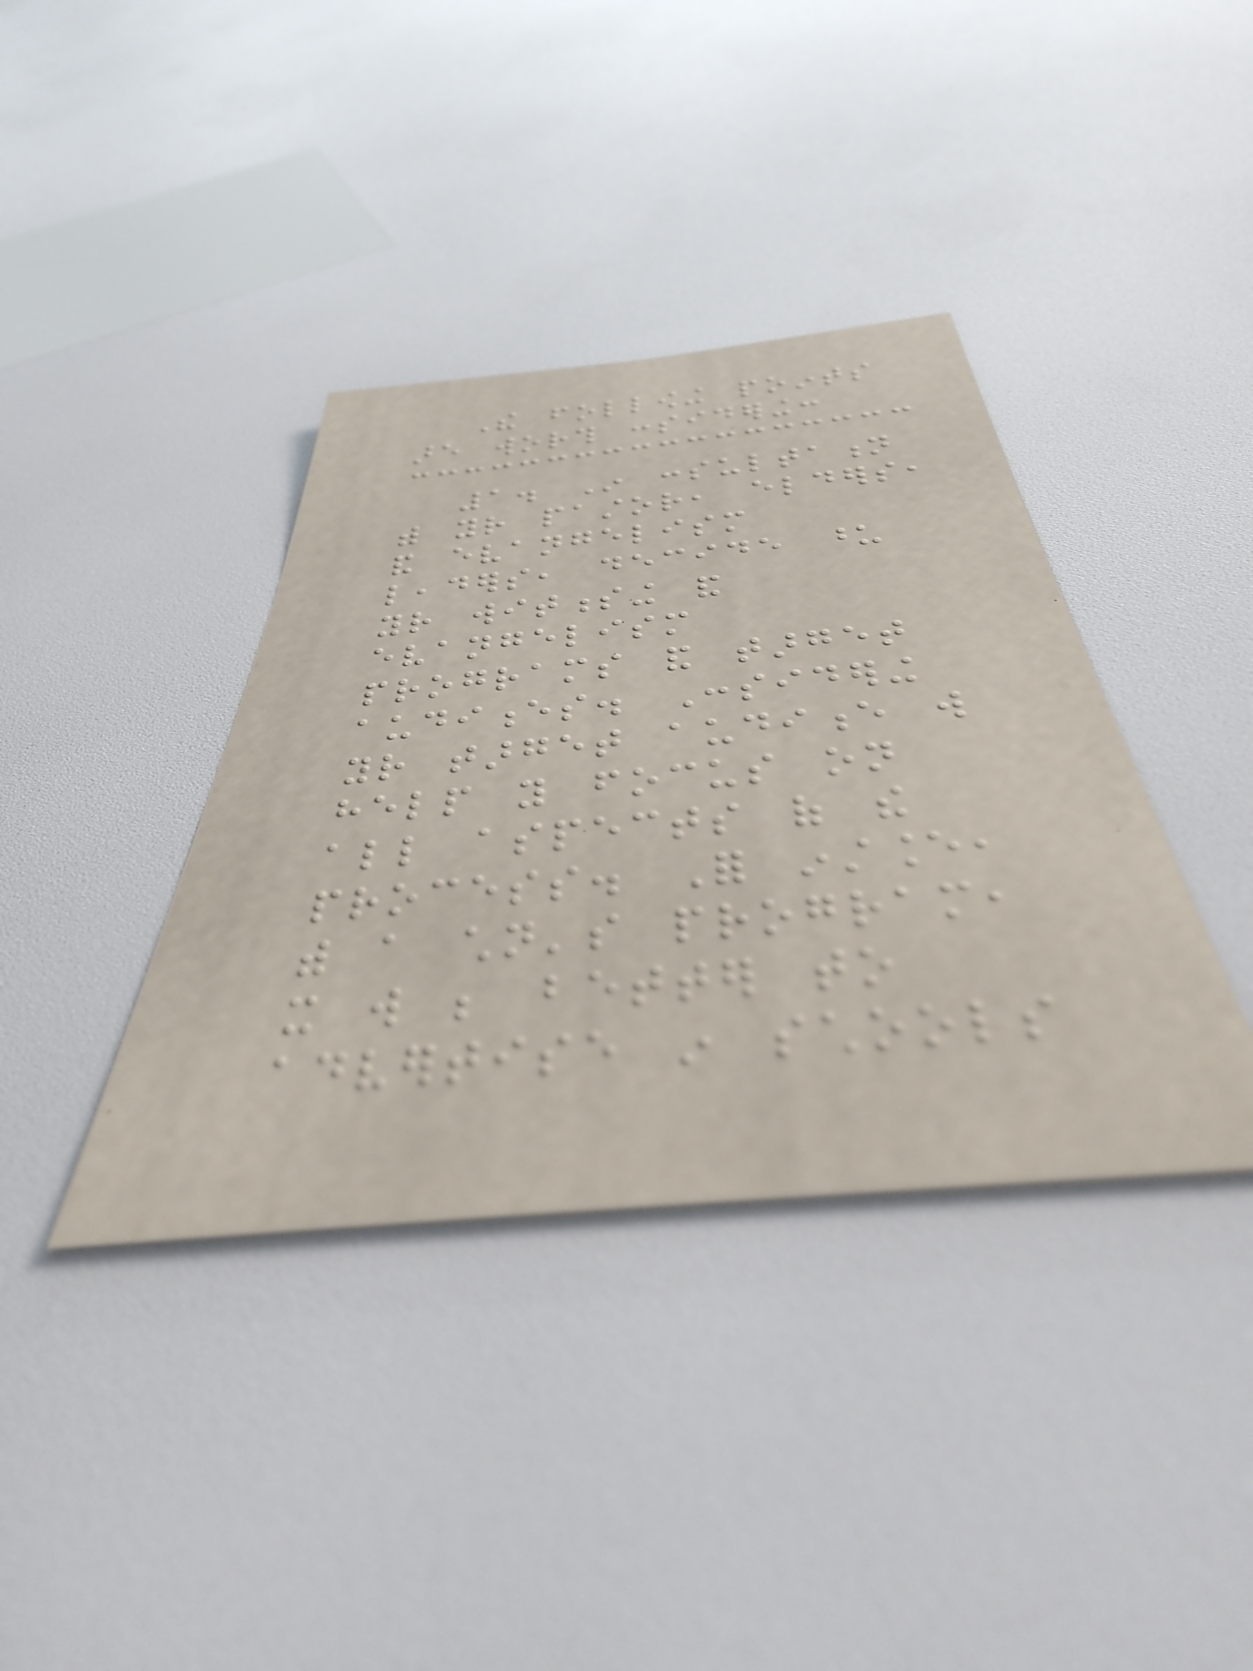The following points
are worth considering:
1. In consultation
with your pastor, elders,
and evangelism
leaders, decide upon
your witnessing and
evangelism
programs and target
audiences. Considering
your target audience will
help you focus on
all aspects of the
process. For instance,
with a children's program,
it will be better to
advertise in schools
